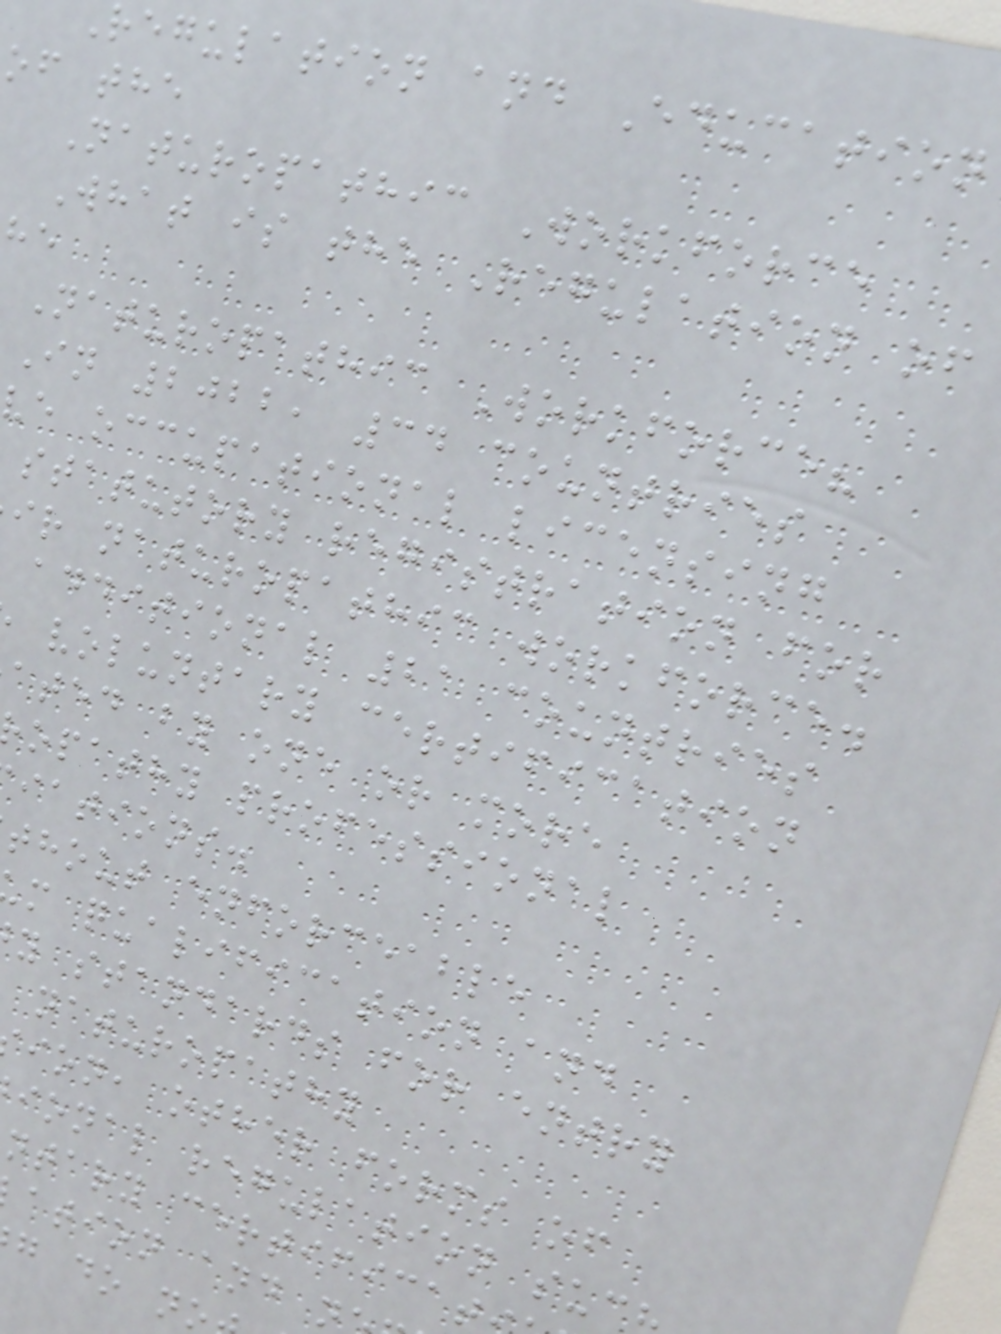regulation and Education
of the
Naturopathic Workforce
What is the Regulation of
Naturopathic Workforce?
In 2022, 34 countries
ve occupational licensing
statutory registration for
ir naturopathic workforce.
additional 21 countries
voluntary certification
ated by one or more
opathy professional
iations.
thout enforceable
m qualification and
y standards for entry
naturopathy
ion, other forms of
ional regulation suc
ntary certificat
ation and n
g do no
